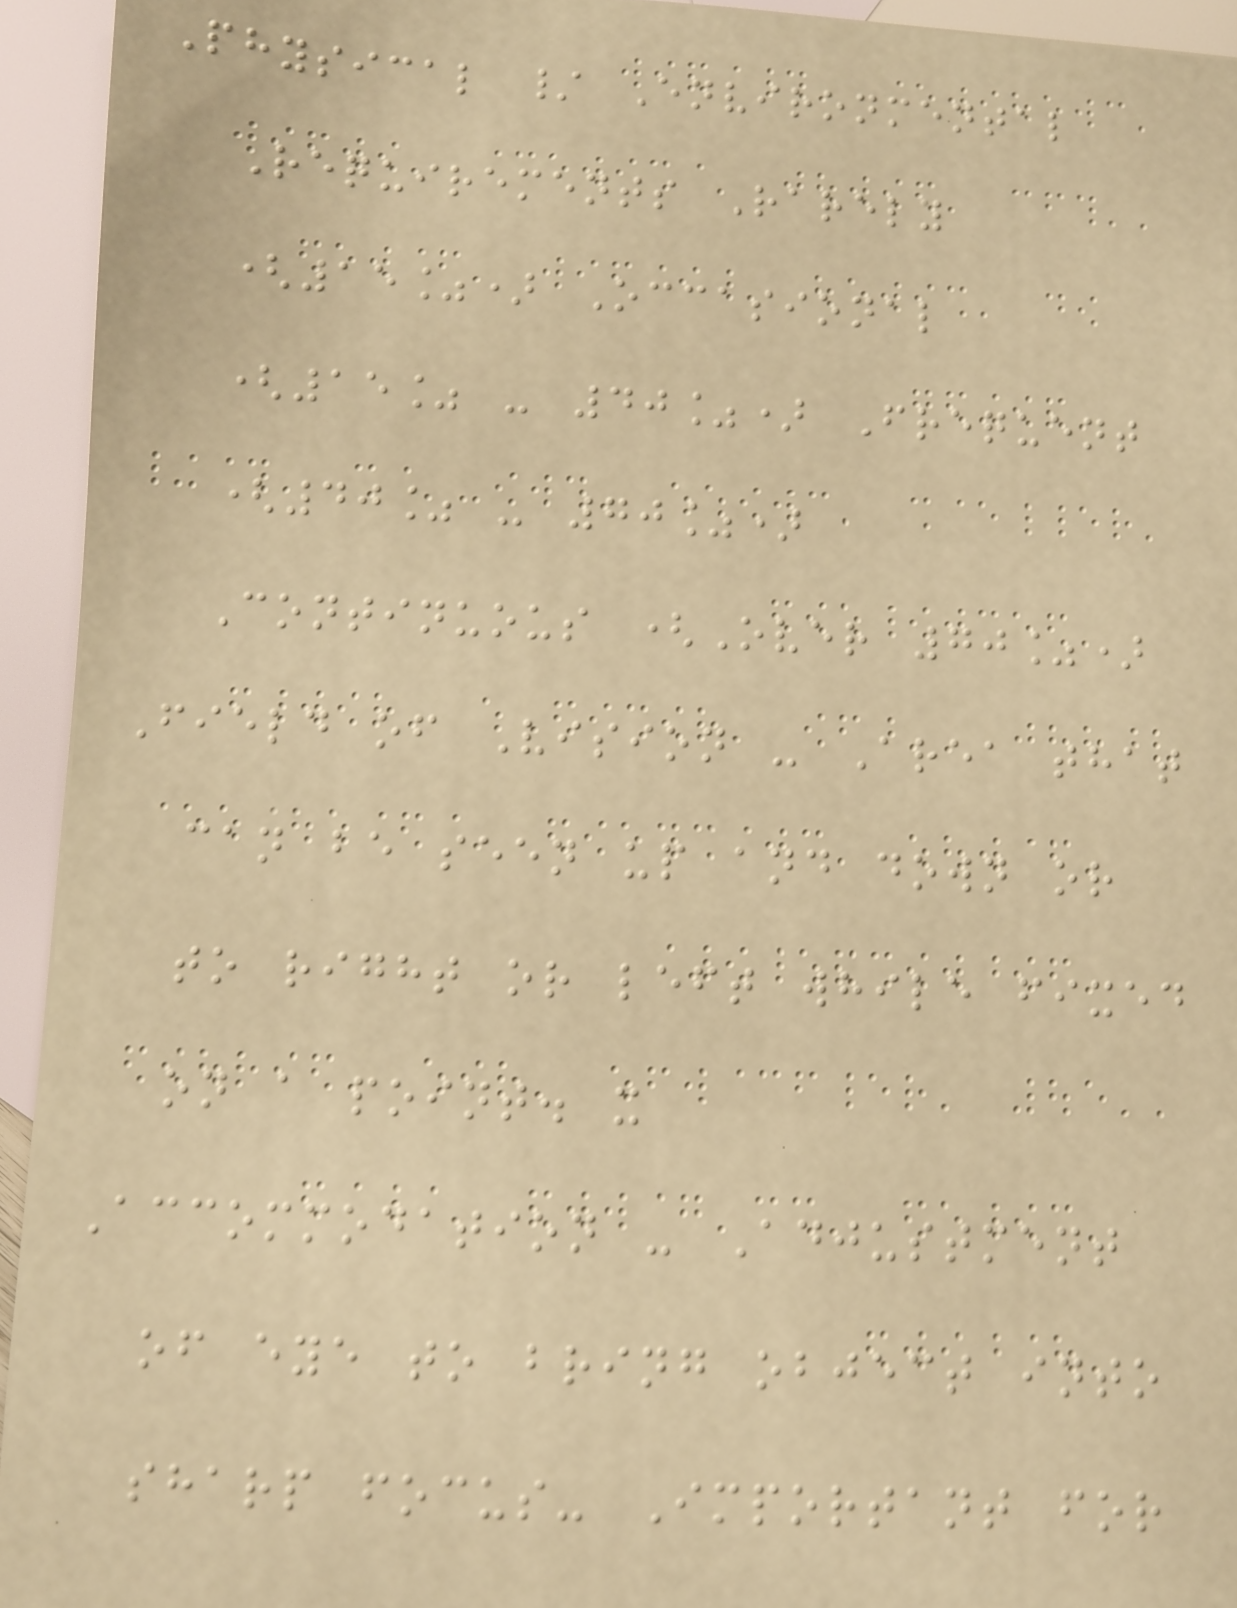Physical / Environmental
Requirements Rarely
(15%) Occasional
(15% - 40%) Frequent
(40% - 70%)
Continuous (Over 70%)
Field of Vision - Area that
can be seen up and down or
to right or left while fixed
on a point. x
Accommodation - Adjustment
of eye to bring object into
sharp focus- Important for
